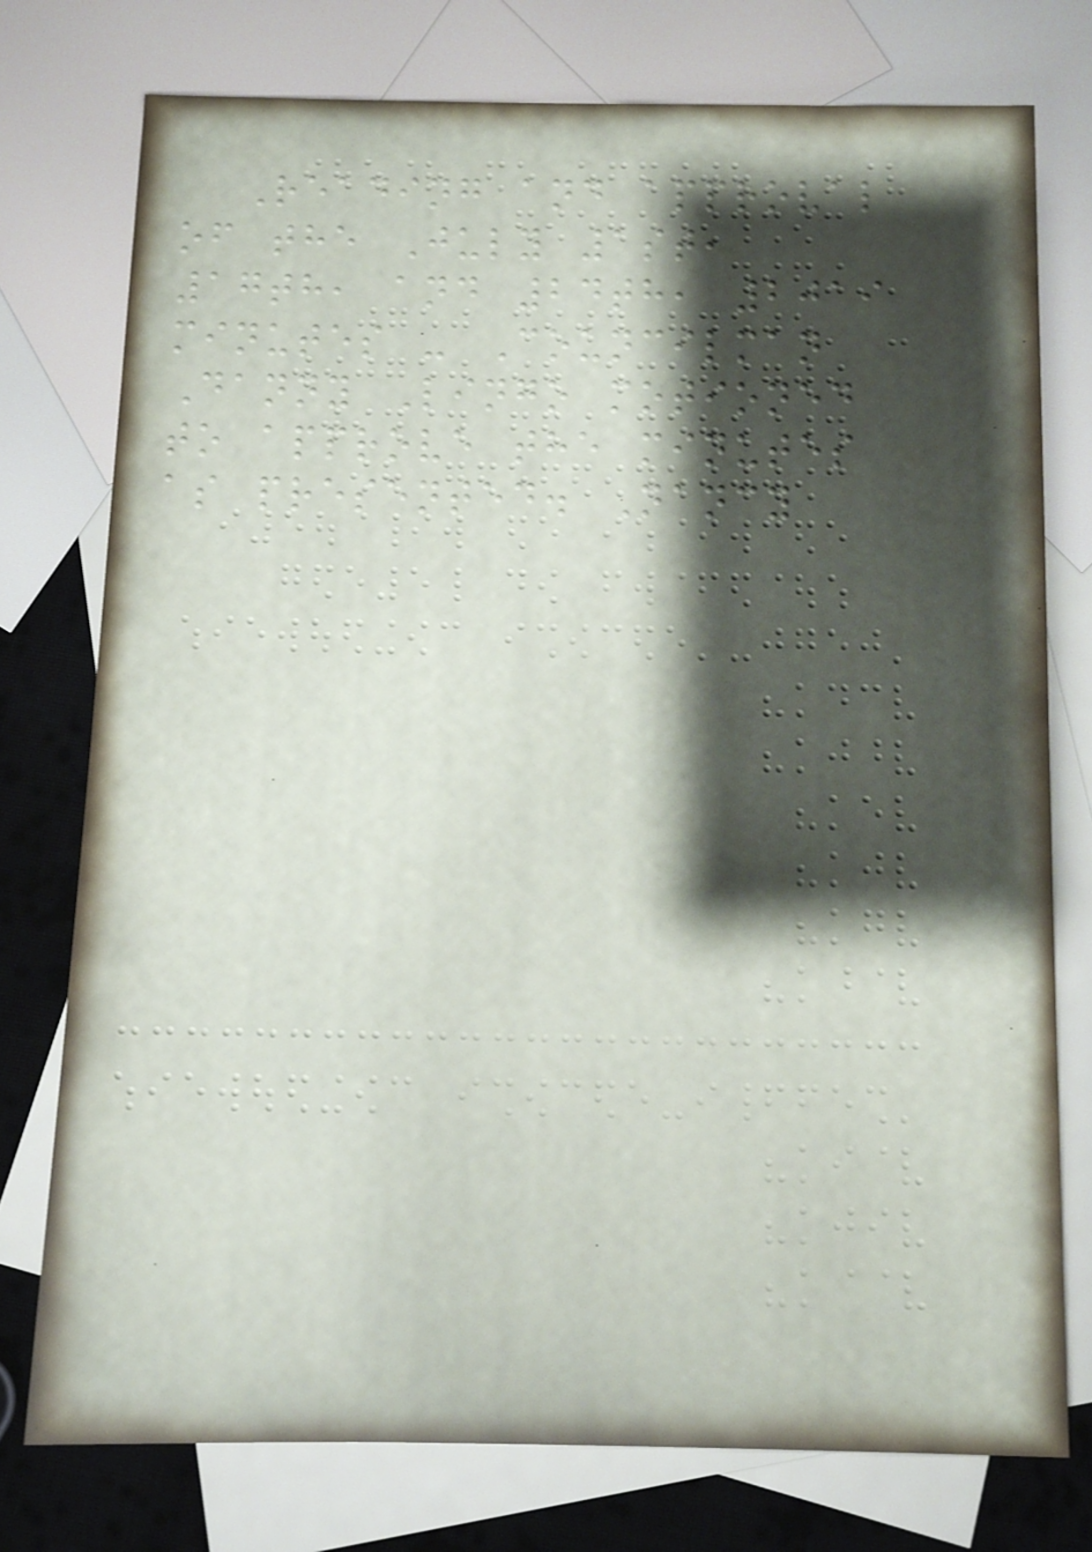Reading and approval
of the July 1st,
17th, and 24th, 2019
minutes - Councilman
Danny Lingo motioned
to approve the minutes
as presented. Nancy
